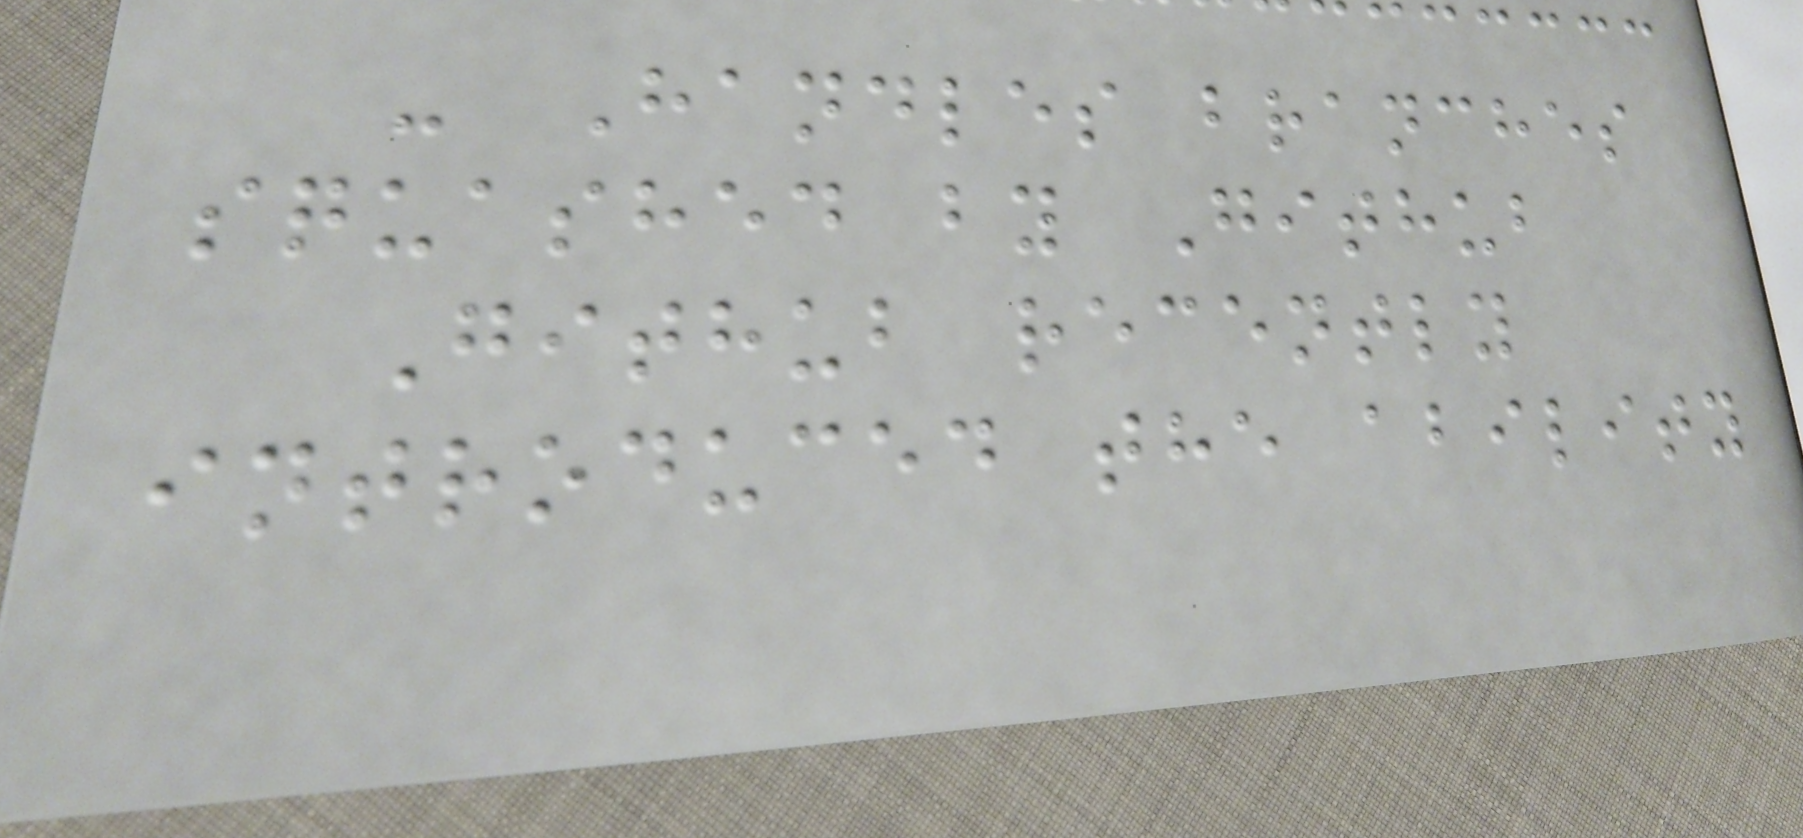- Handles branches
squashed by Github
Github recently
introduced the ability
